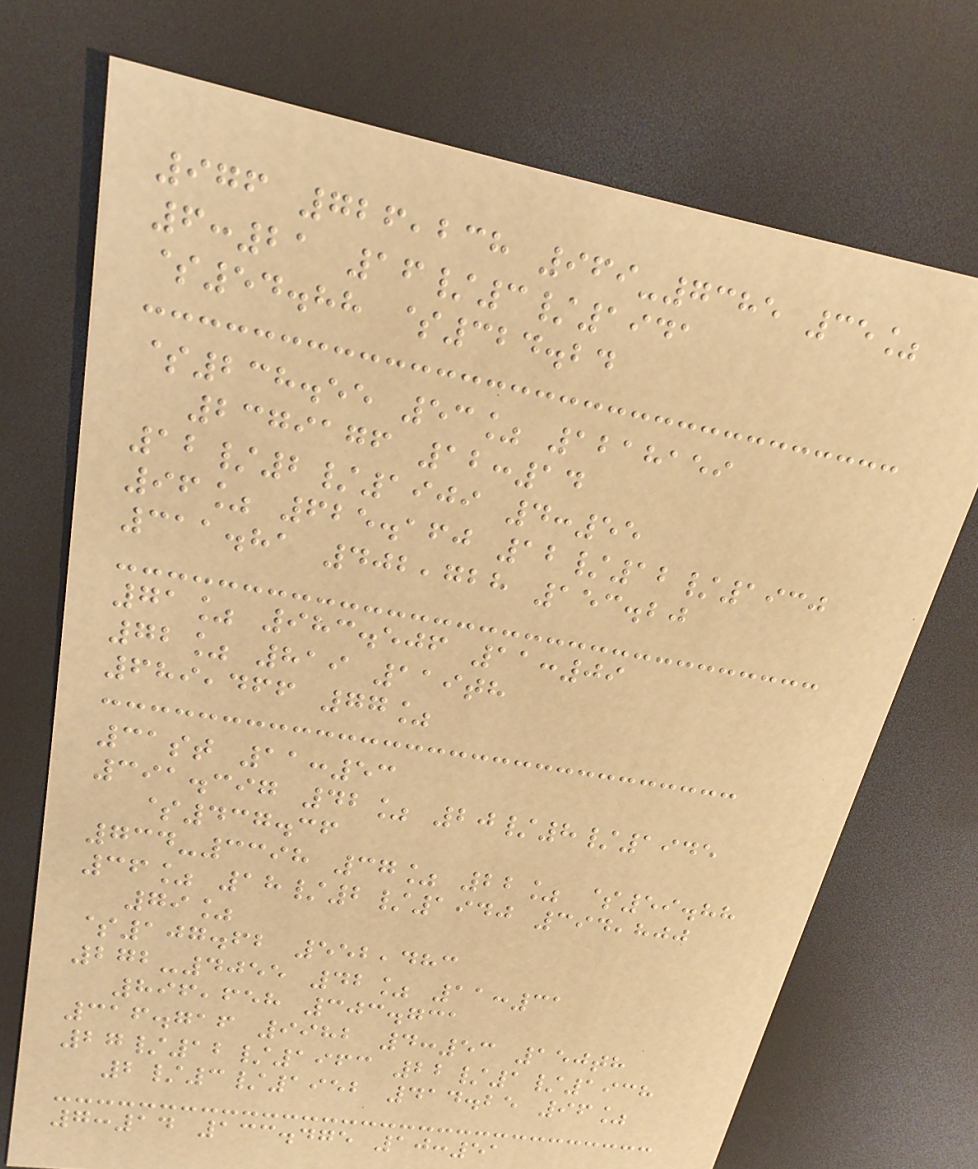976 726,238 969-7385 35%
6:21 16/3/1941
$54.88 $324.24
$238.55 53% 1218159
2379176 12:14
12/2/1909 4:55
96% 625.160 12/12/1930
311.81 402,728 153.20
71% 983.506 11:09
72% 819 119th
689,466 77%
31st 11:53
391.397 42% 20/8/1945
$437.36
734-3398 37% 22% $59.88
36% 18/2/1940 394,800
79%
$107.62 552,483
272-4055 42% 11:31
896,658 303.731
316.716 9982 4:53 150th
27/12/1963 22/1/1938
2/3/1952 414.25 96%
7:14 133.475 10:51
